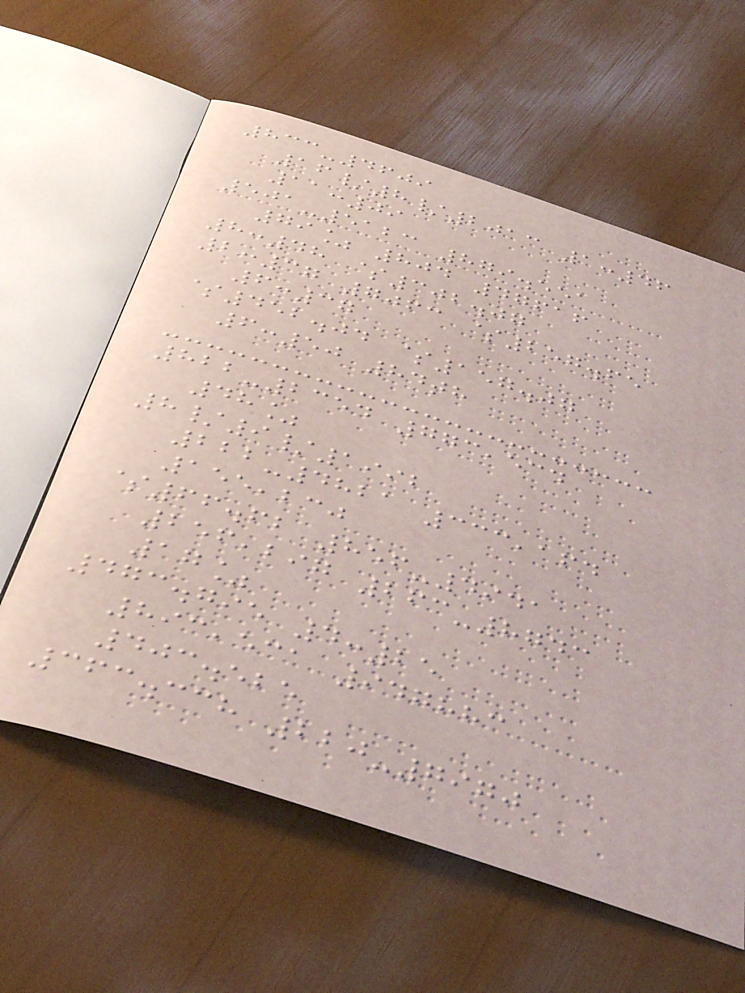833-4609
16/8/2013 1:46
11:09
501-5123 879.551
79% 804 47616
8:48 $302.07
2:37 7063 $257.65
6:37
$452.04 $157.07
6:50 84th
822-2354 773,534
48%
8/9/1992
222-4821 333,164
155,230
$66.62 856-4941
256,297 263-8743
17%
473.795 4:25
893,531 947883
403.525
363.338 220-7970
